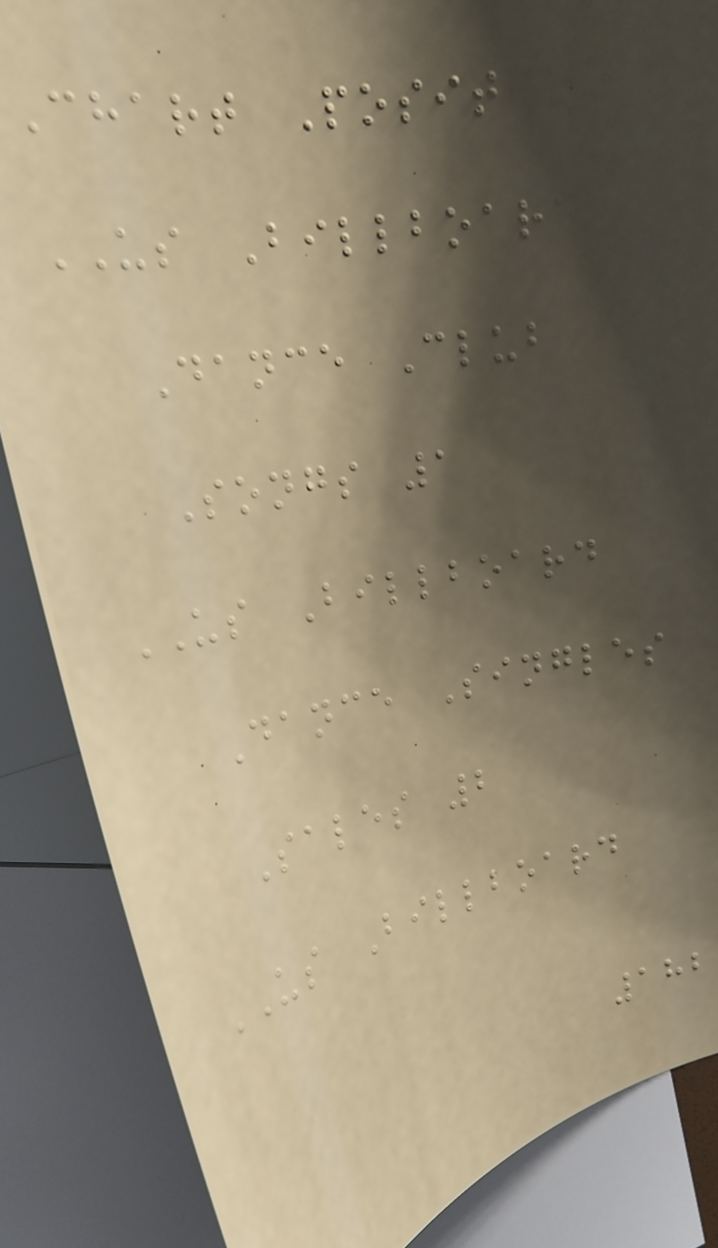Chart Position
US Billboard
Dance Club
Songs 1
US Billboard
Dance Singles
Sales 2
US Billboard
182
